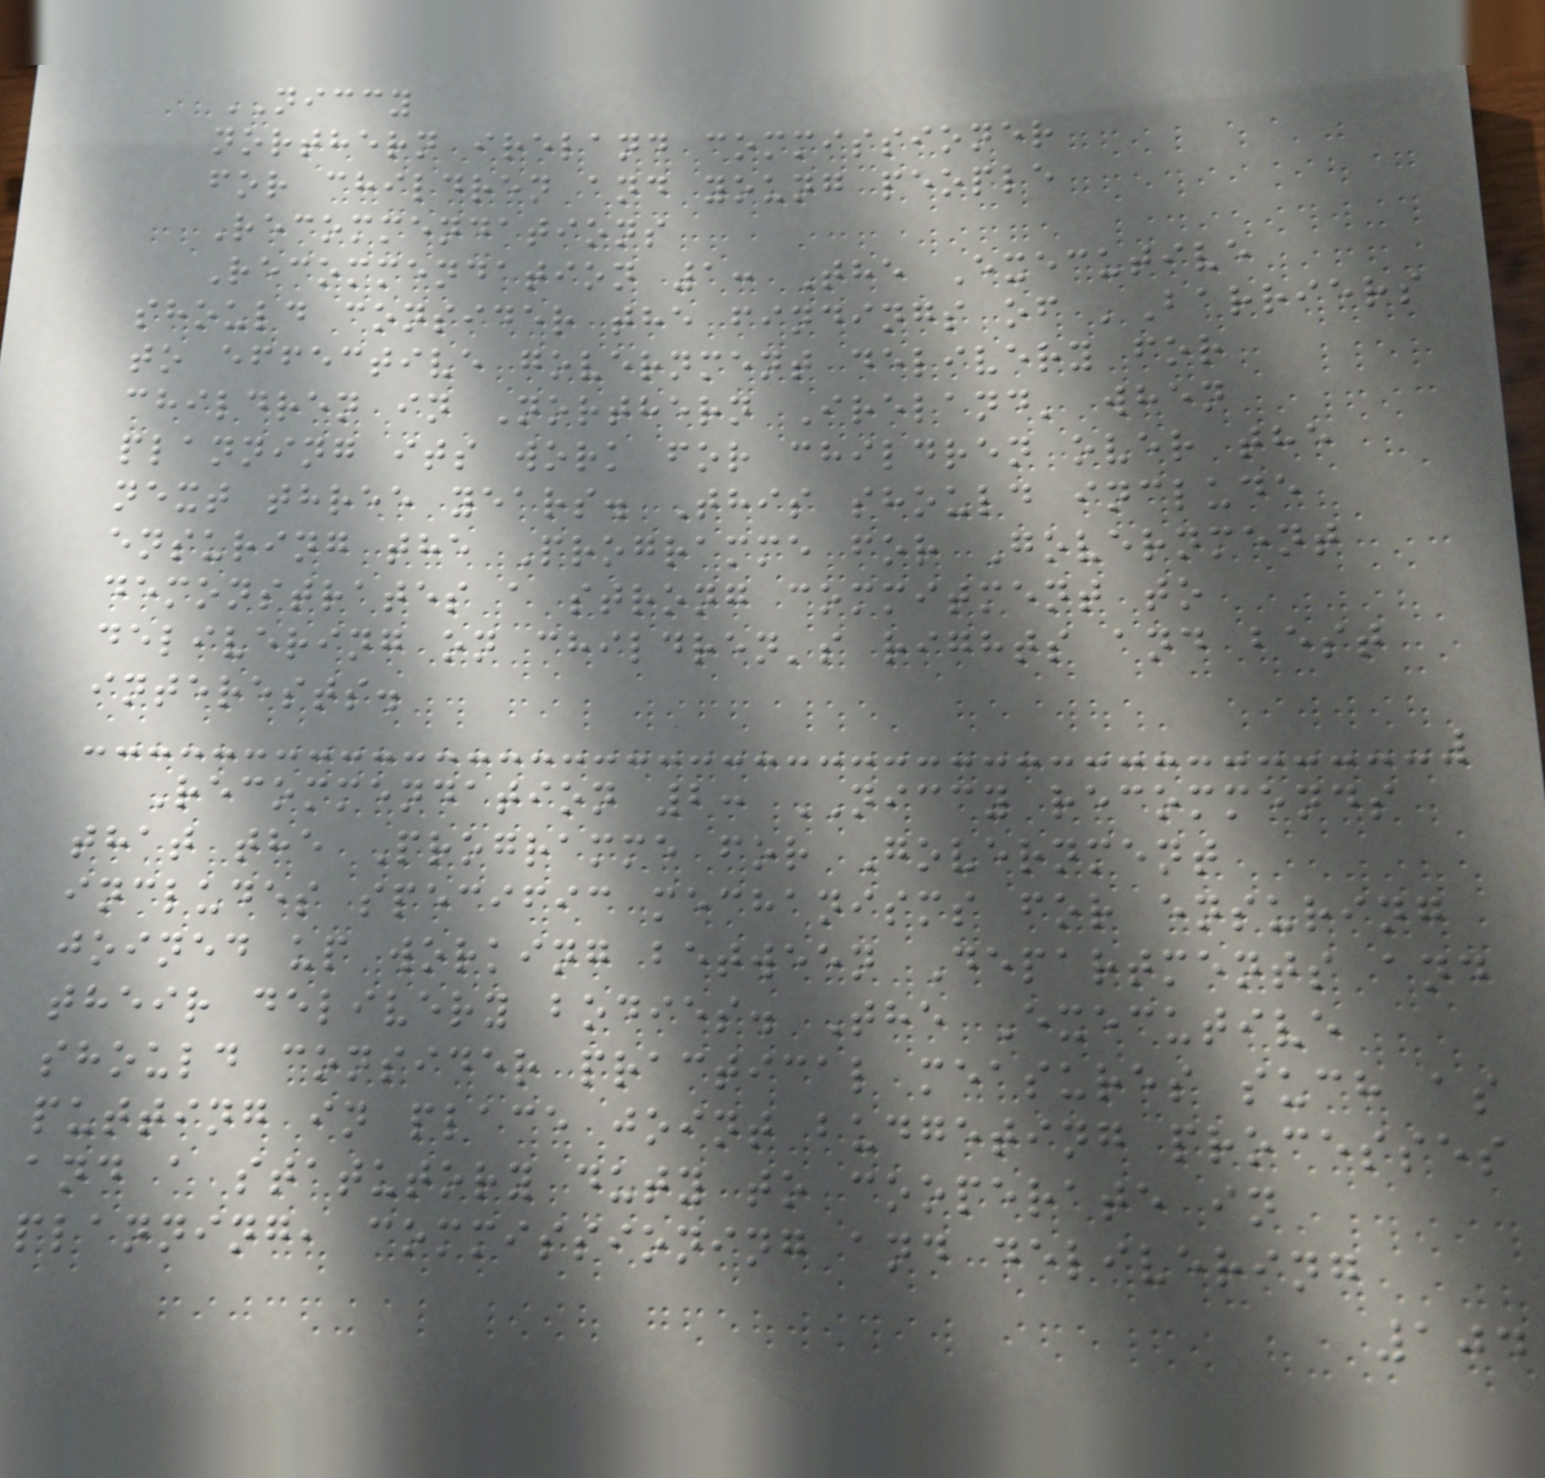NICCY
northern ireland commissioner
for children and young people
Recommendations
Recommendation 1: The Executive
should consider the findings of 'Barriers
to effective government delivery for
children in Northern Ireland' when
planning its work for children over the
next three years. This should include
ensuring the Programme for Government
demonstrates a strong commitment to
delivering on children's rights and best
interests.
Recommendation 2: NICCY recommends
that the Programme for Government
includes specific mechanisms for ensuring
joined up working between Departments and
their delivery bodies. The Executive
should consider practical measures such as
putting in place joint budgeting processes
and a statutory duty to cooperate in
planning, commissioning and delivering
104
